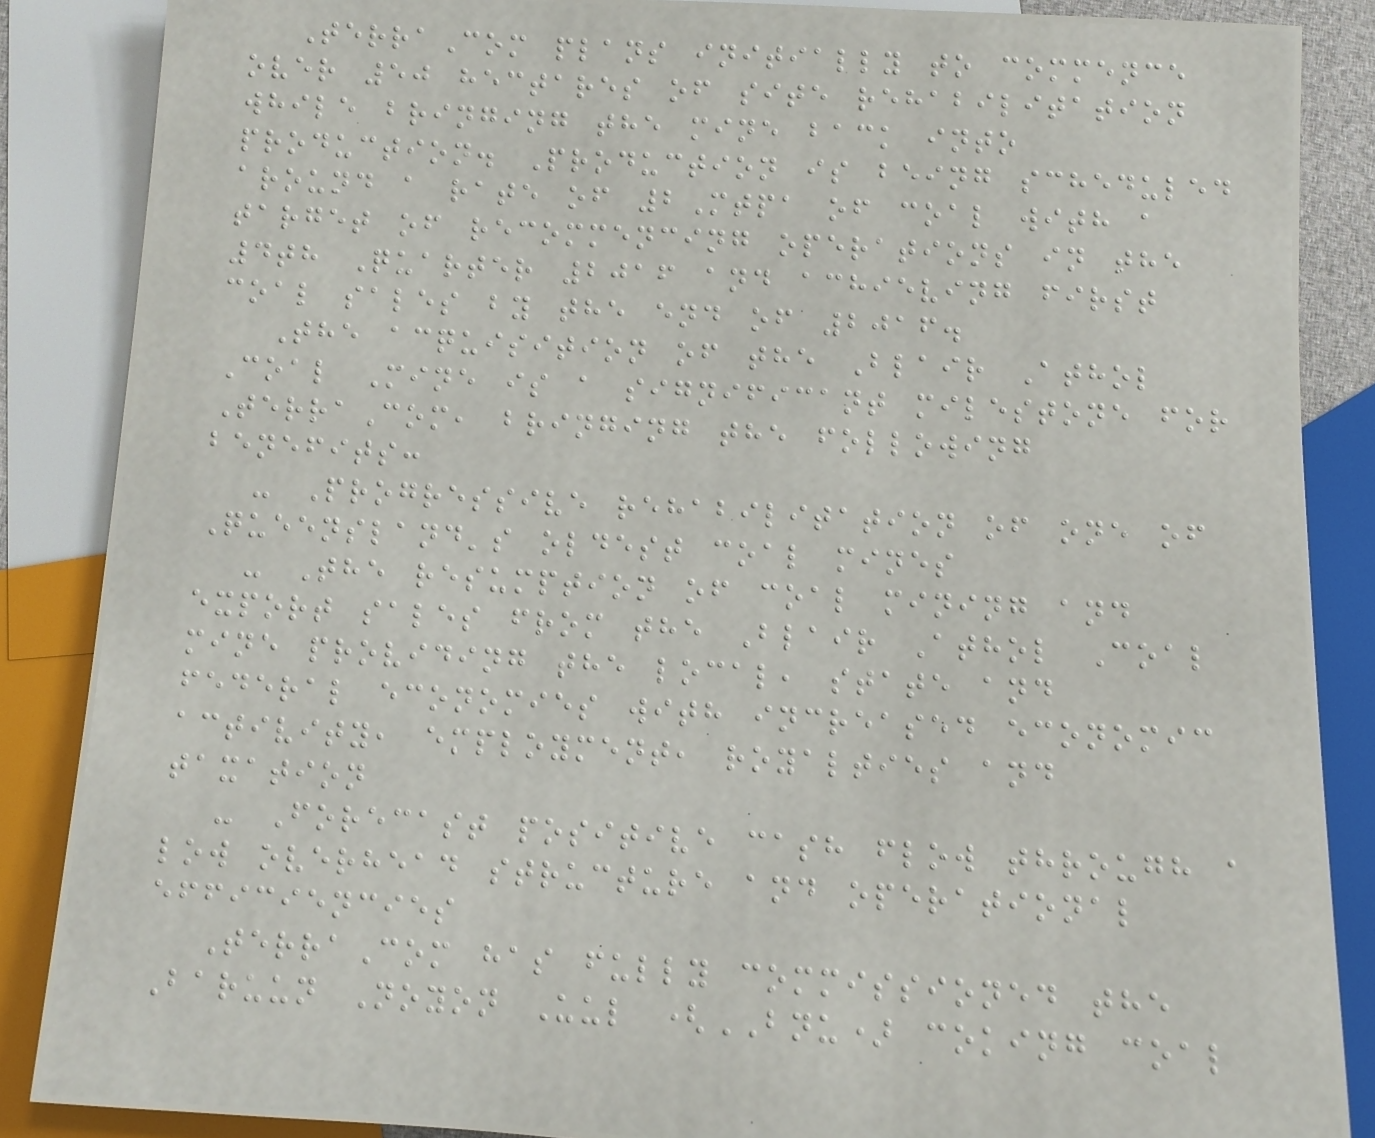TerraCom plans initially to commence
over 50 hectares of site rehabilitation
while bringing the mine back into
production. Production is being scheduled
around a rate of 2Mtpa of coal with a
target of recommencing operations in the
4th Quarter 2016 and achieving first
coal sales by the end of 2016.
The acquisition of the Blair Athol
Coal Mine is a significant milestone for
TerraCom, bringing the following
benefits:
- Progressive rehabilitation of one of
Queensland's oldest coal mines
- The resumption of coal mining and
export sales from the Blair Athol Coal
mine providing the local, state and
federal economies with increased economic
activity, employment, royalties and
taxation
- Forecast positive cash flow through a
low overhead structure and operational
efficiencies
TerraCom has fully commissioned the
Baruun Noyon Uul (BNU) coking coal
